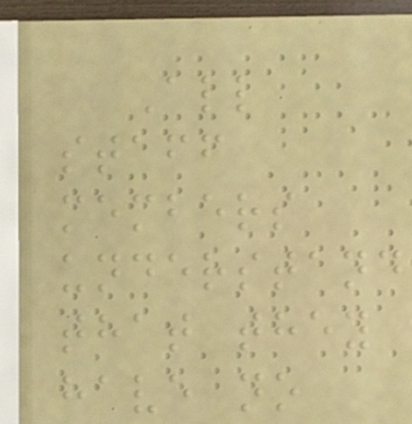All
staff
members
understand
that they
have no
